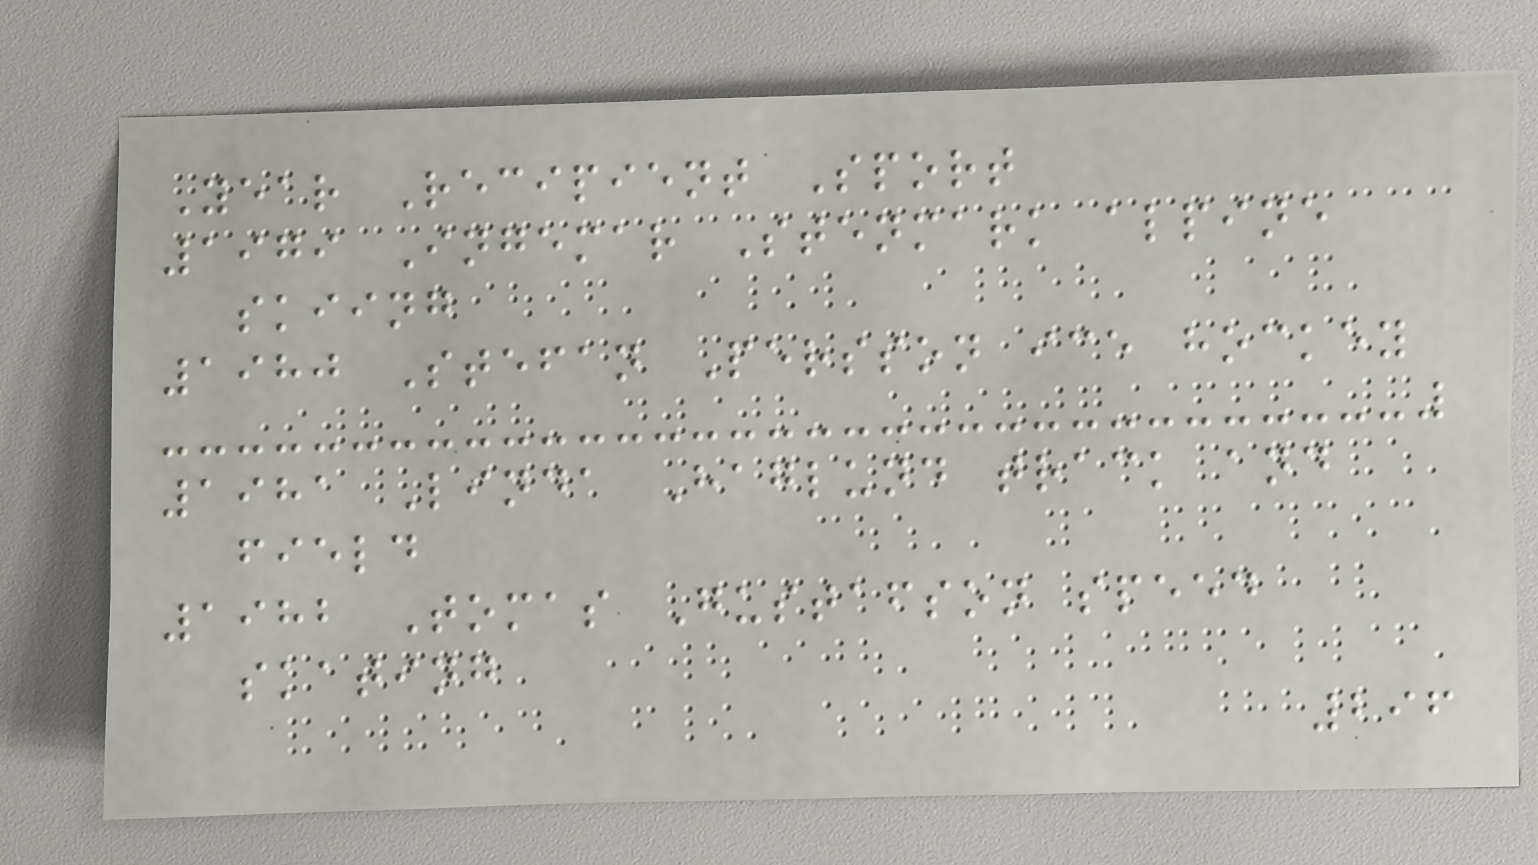Year Recipient Sport
1979 Ingemar Stenmark alpine
skiing
1980 Stefan Persson ice hockey
1981 Linda Haglund track and
field
1982 Tomas Gustafson speed
skating
296
